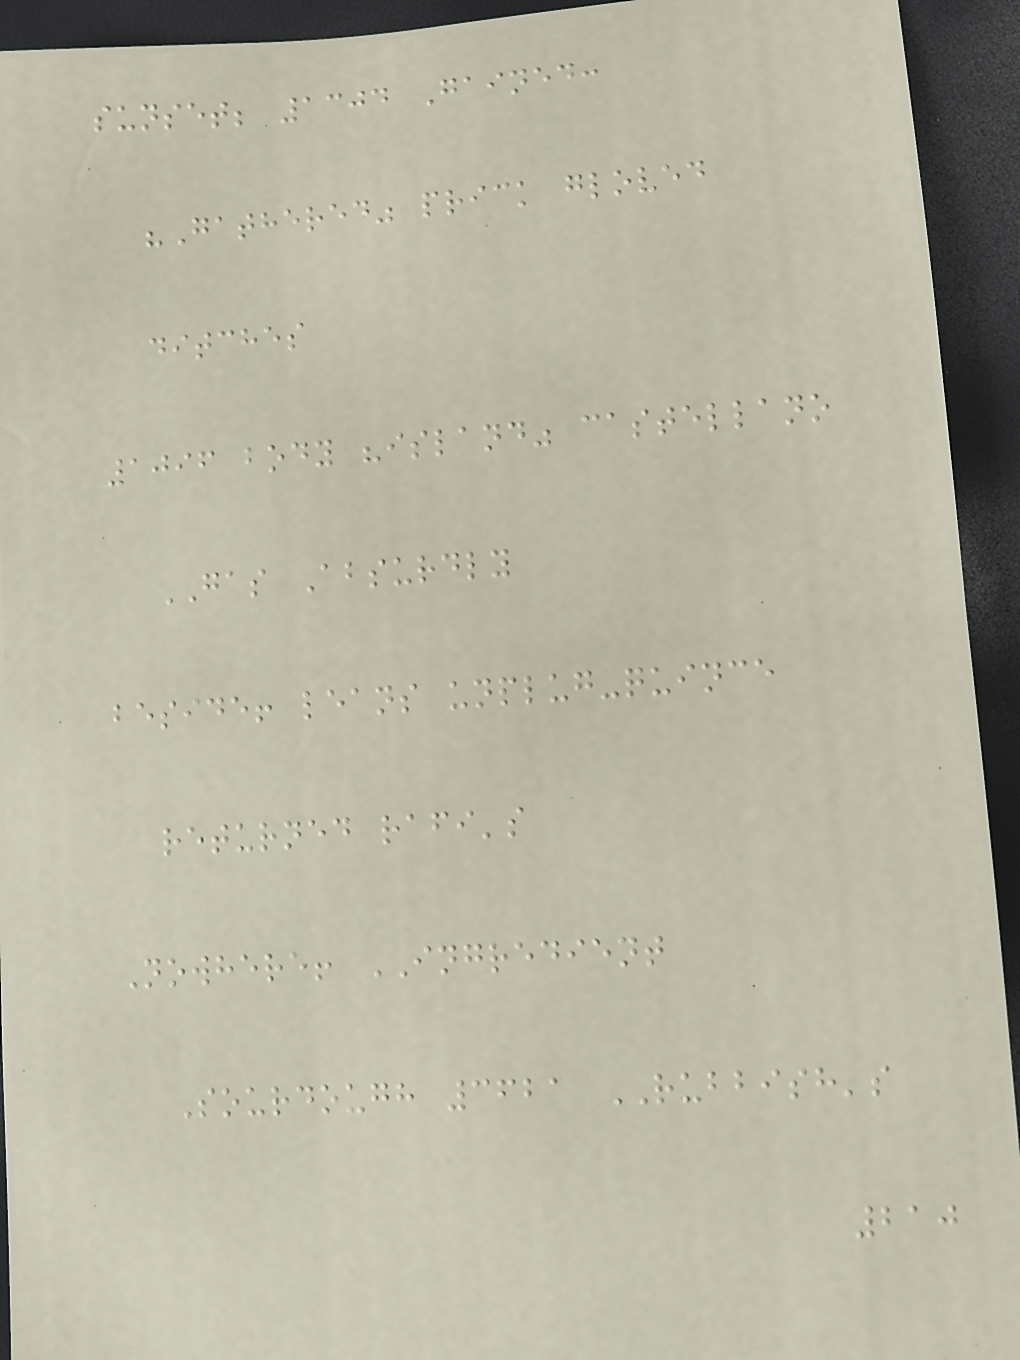sunset; 1304 Gained:
"Gathered" prick gloved
ditches
1096 body "island" castellano
GAS Absurdly
beside! leans unplug-quince
returned rafi's
Nowhere! INGREDIENT
Sourdough 3621 RUBBISH's
210
